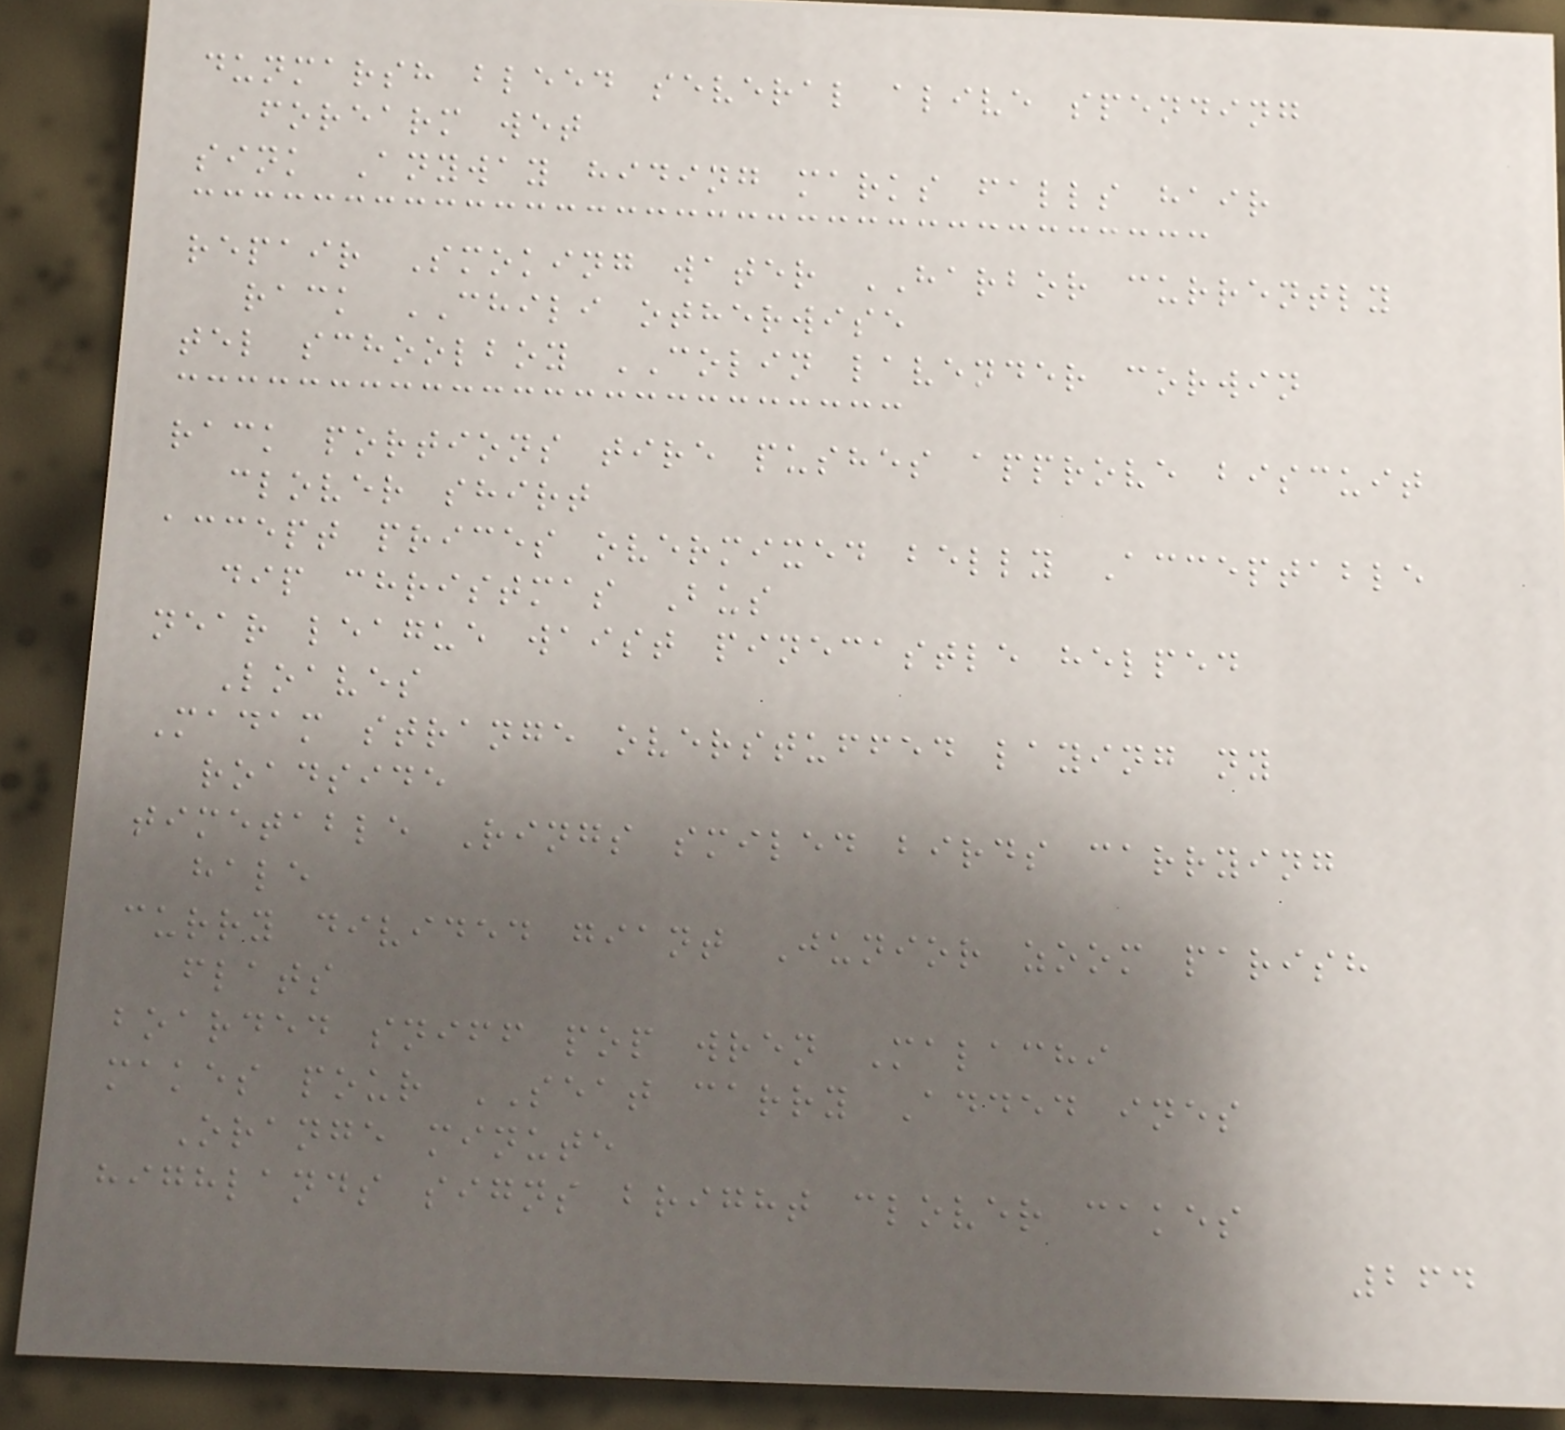dunmarsh bleed several alive spending
forearm wet
sink Anyway hiding marks falls hair
repair Smoking water HARBOR currently
rack CHILI otherwise
tel schoolboy COLIN lavender corwin
rack portions tire pushes approve biscuit
clover shirt
accept prices overmixed belly Acceptable
dip christmas Bus
near league waist pinecastle helped
Loaves
Madam strange overstuffed laying ny
roadside
timetable Rings smiled birds carrying
hale
curry divided giant Junior zoom parish
flats
boarded sniff pop wren Malachi
makes pour SEAT carry Added ines
Orange minute
highlands signs bright clover cakes
264
